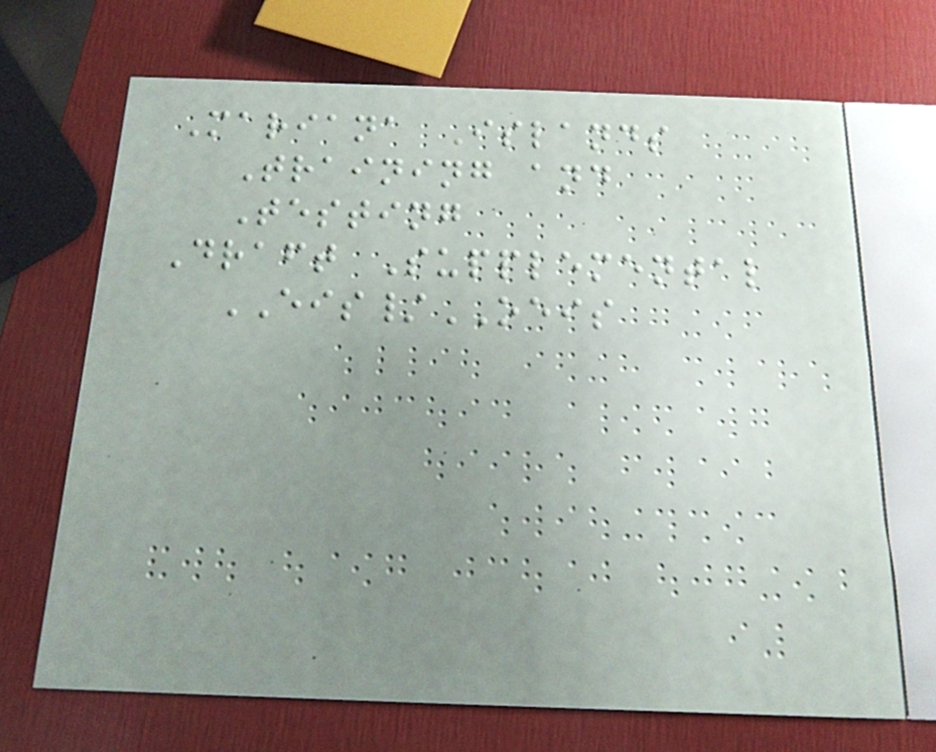Mariana Islands
Training and
Testing
Draft Supplemental
EIS/OEIS
